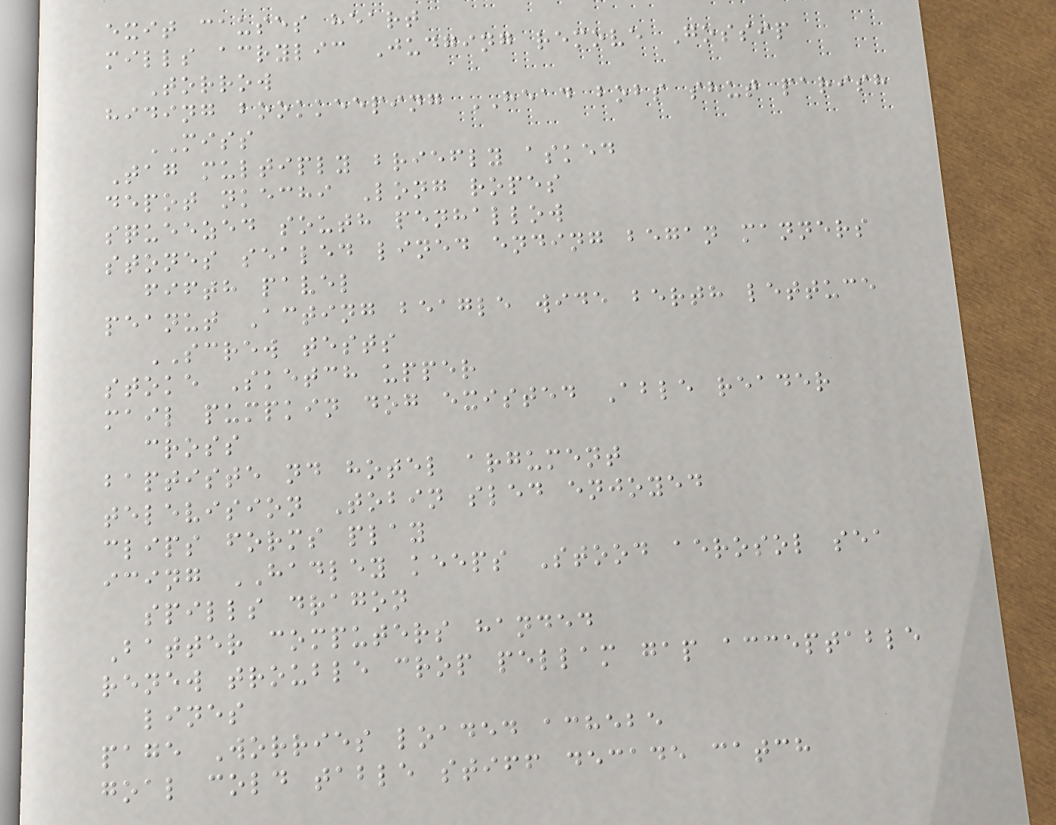exit causes heart
mills acrylic Judging remove Gossip
Torrow
hiding bookkeeping HEAD bobs shut parish
MISS
Tag multiply briefly asked
depot nkechi Long ropes
squeezed south penhallow
stones sealed lined ending began manners
fifth pavel
peanut Acting beagle wide berth lettuce
SCREW tests
stoke Sketch upper
mail pumpkin dog existed Able reader
cross
baptiste nd hotel argument
television Tobin sled enjoyed
clips forms play
icing HADLEY keeps Stood aerosol sea
spills dragon
Batter computers handed
renew trouble crop pellam gap acceptable
lines
page Worries loaded achebe
goal cold table stiff decade catch
